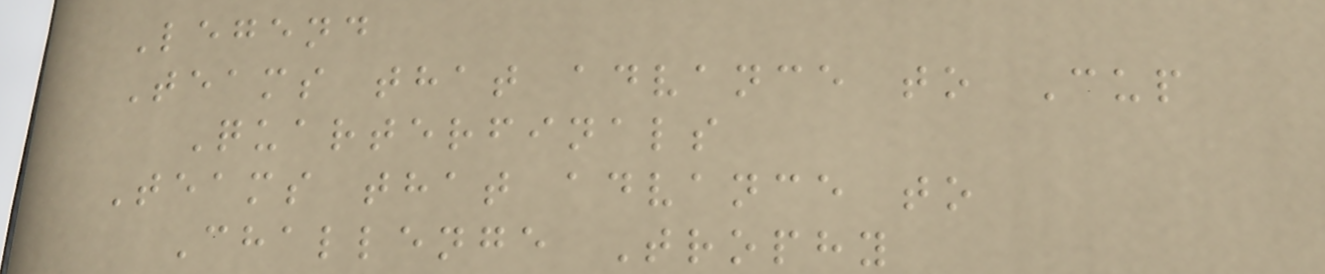Legend
Teams that advance to Cup
Quarterfinals
Teams that advance to
Challenge Trophy
